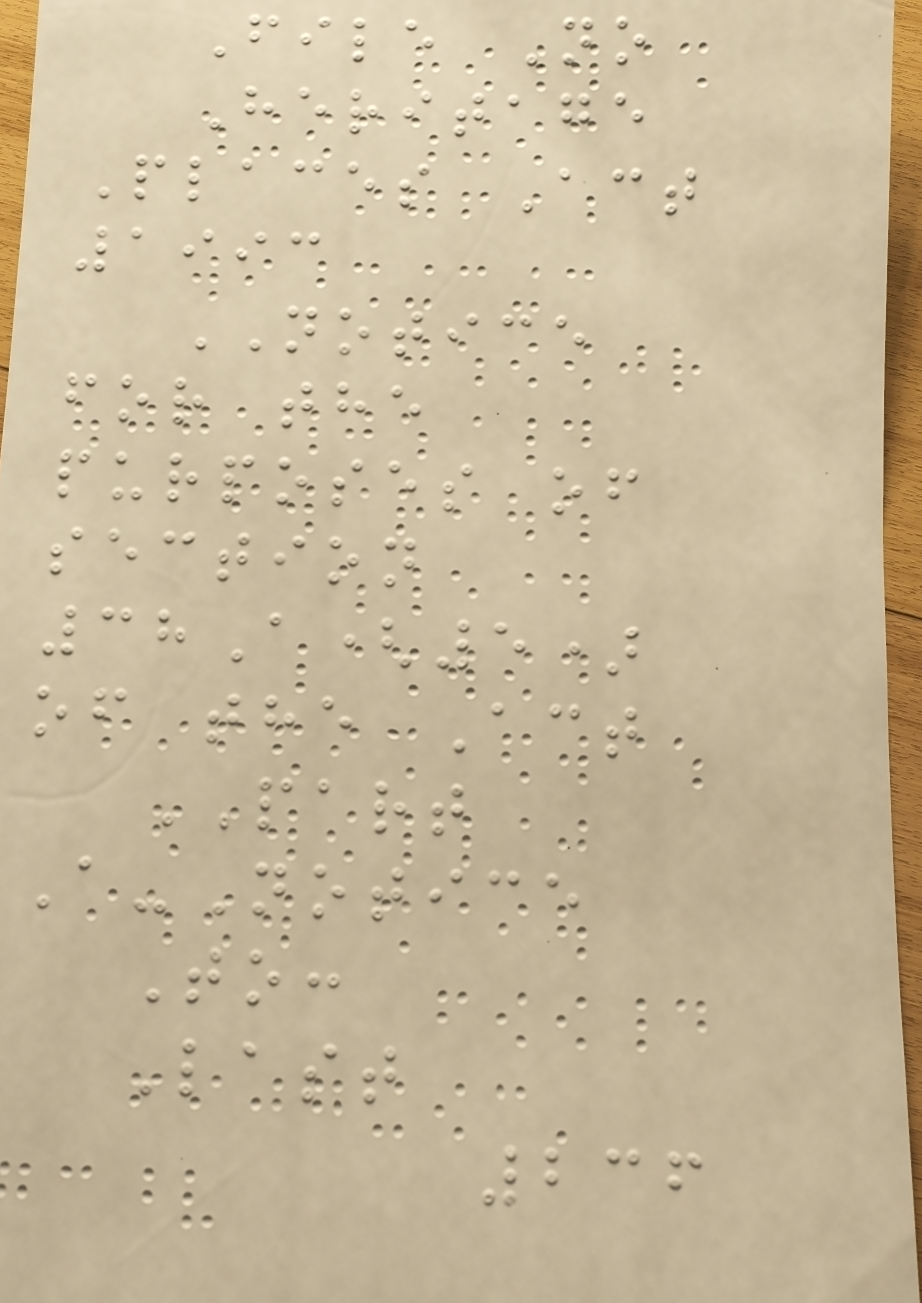File No
Heritage
Places Act
1993
NOTICE
for the
purposes of
section
38A(5)
of the Act
PART
A-Notice
To:
Last
236
